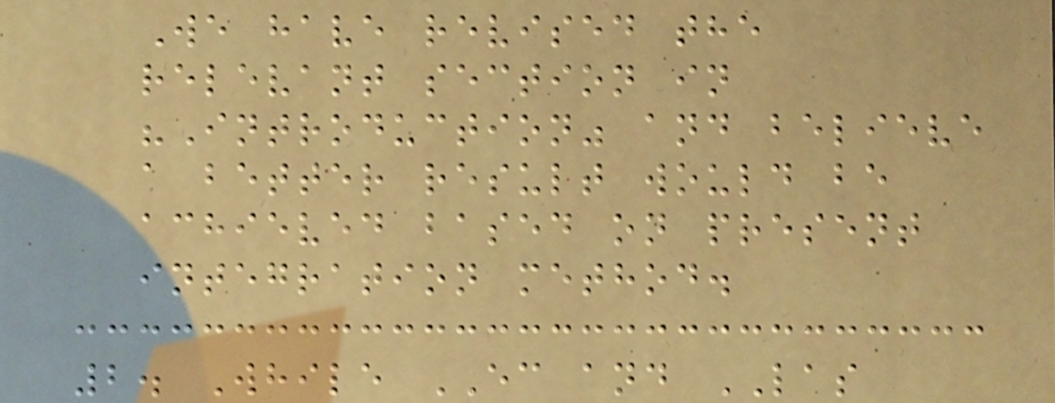We have revised the
relevant section in
"Introduction" and believe
a better result would be
achieved based on present
integration method.
2. While EC and LAS
